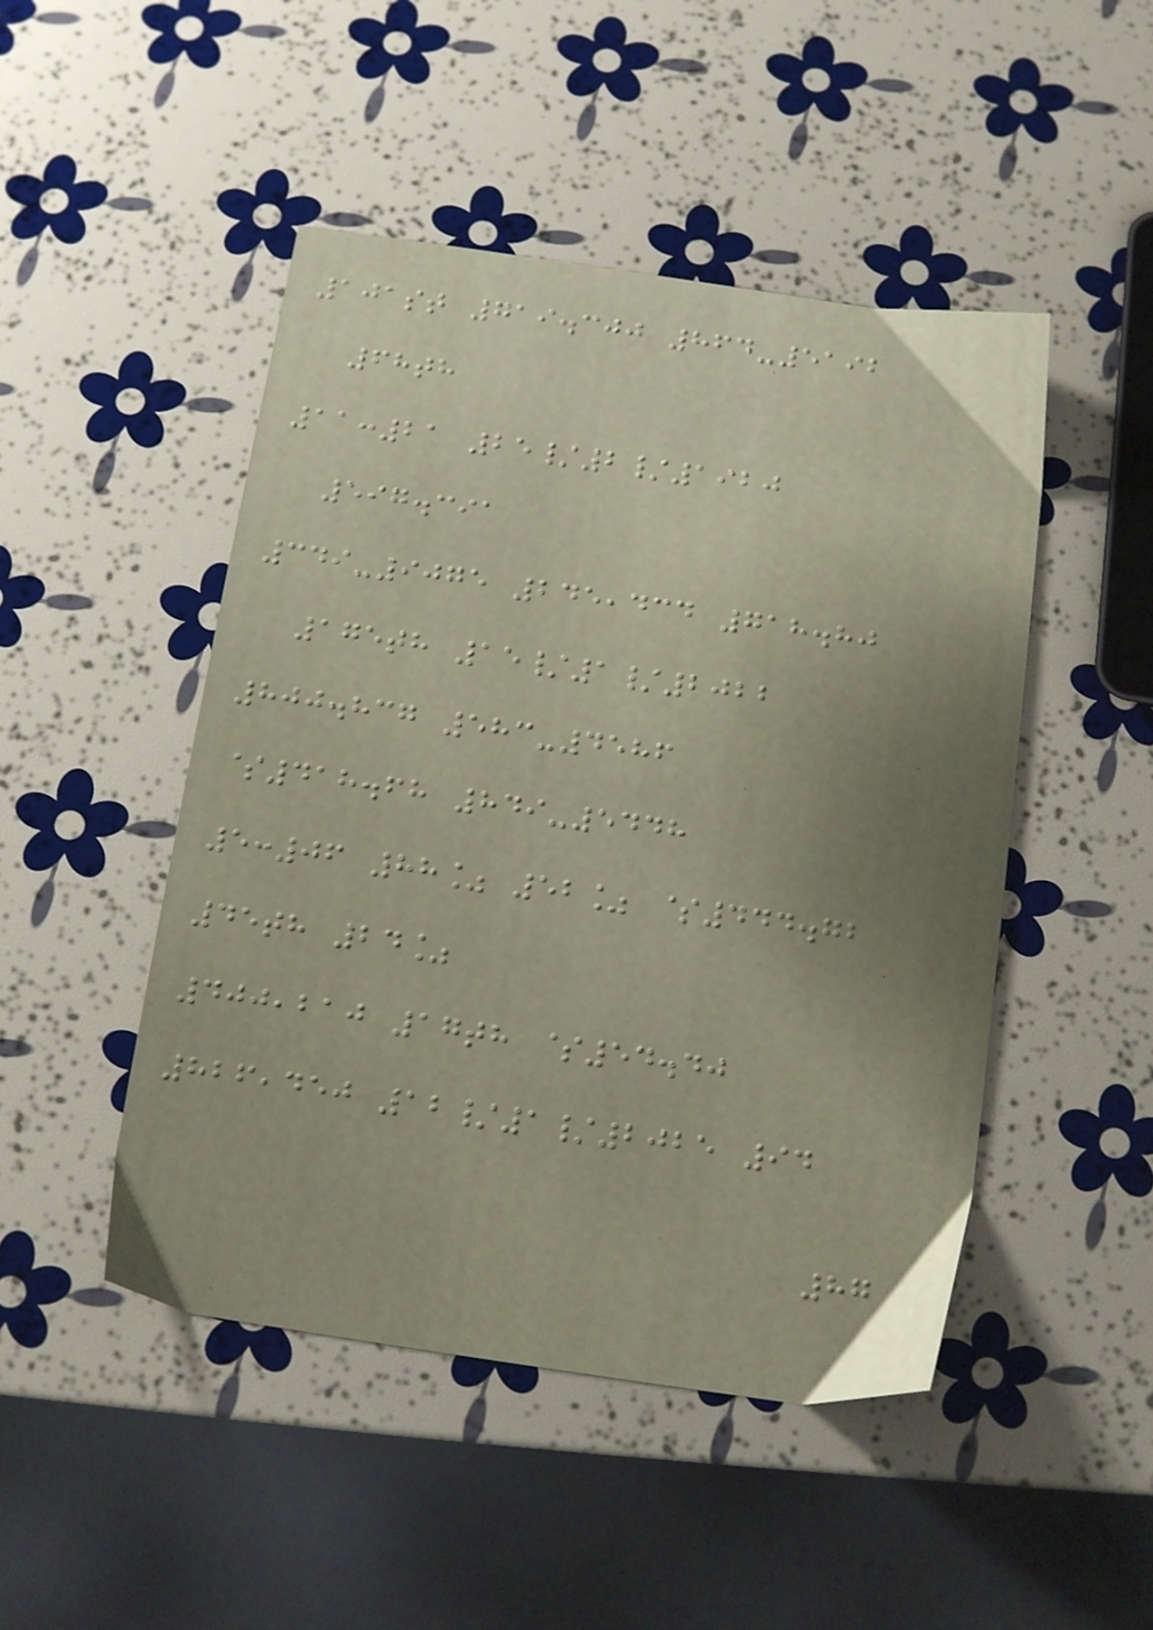101st 719.300 864-5192
68th
11:21 25/2/1920
597.391
349-9075 245,434 718.80
175th 15/1/2022
800.837 583-4586
$418.68 849-5448
5:06 88% 52% $444.72
45th 24%
400,210 17th $54.40
826,450 12/1/2025 94
87
